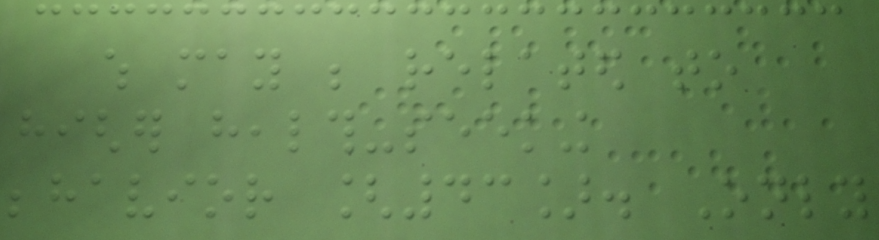which may be related to
higher health-seeking
behavior [43]. Only
